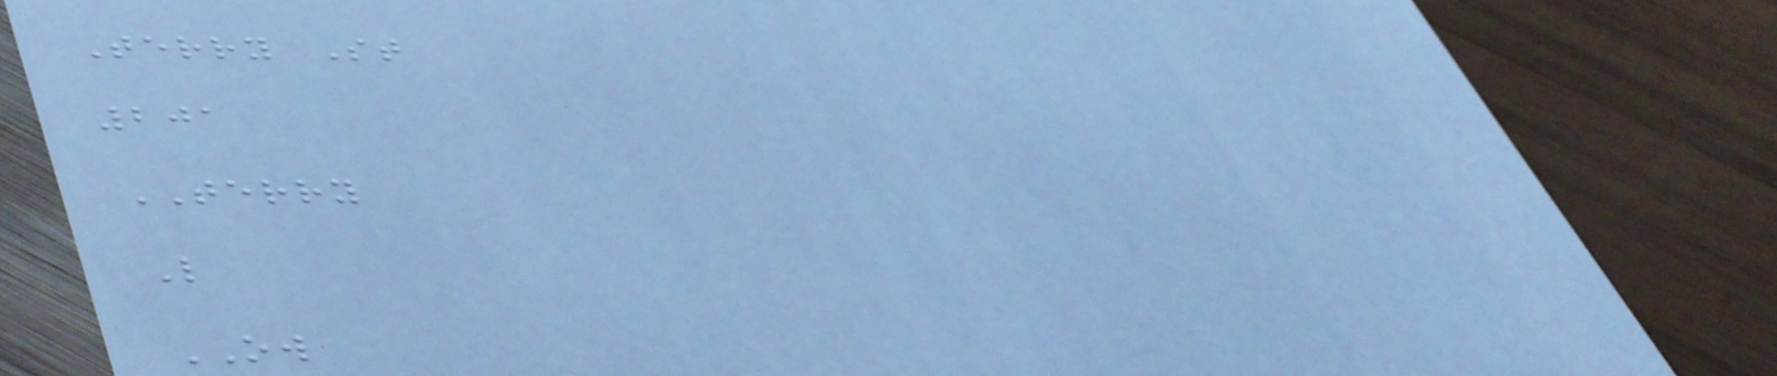Terry St
201
TERRY
L
OW
